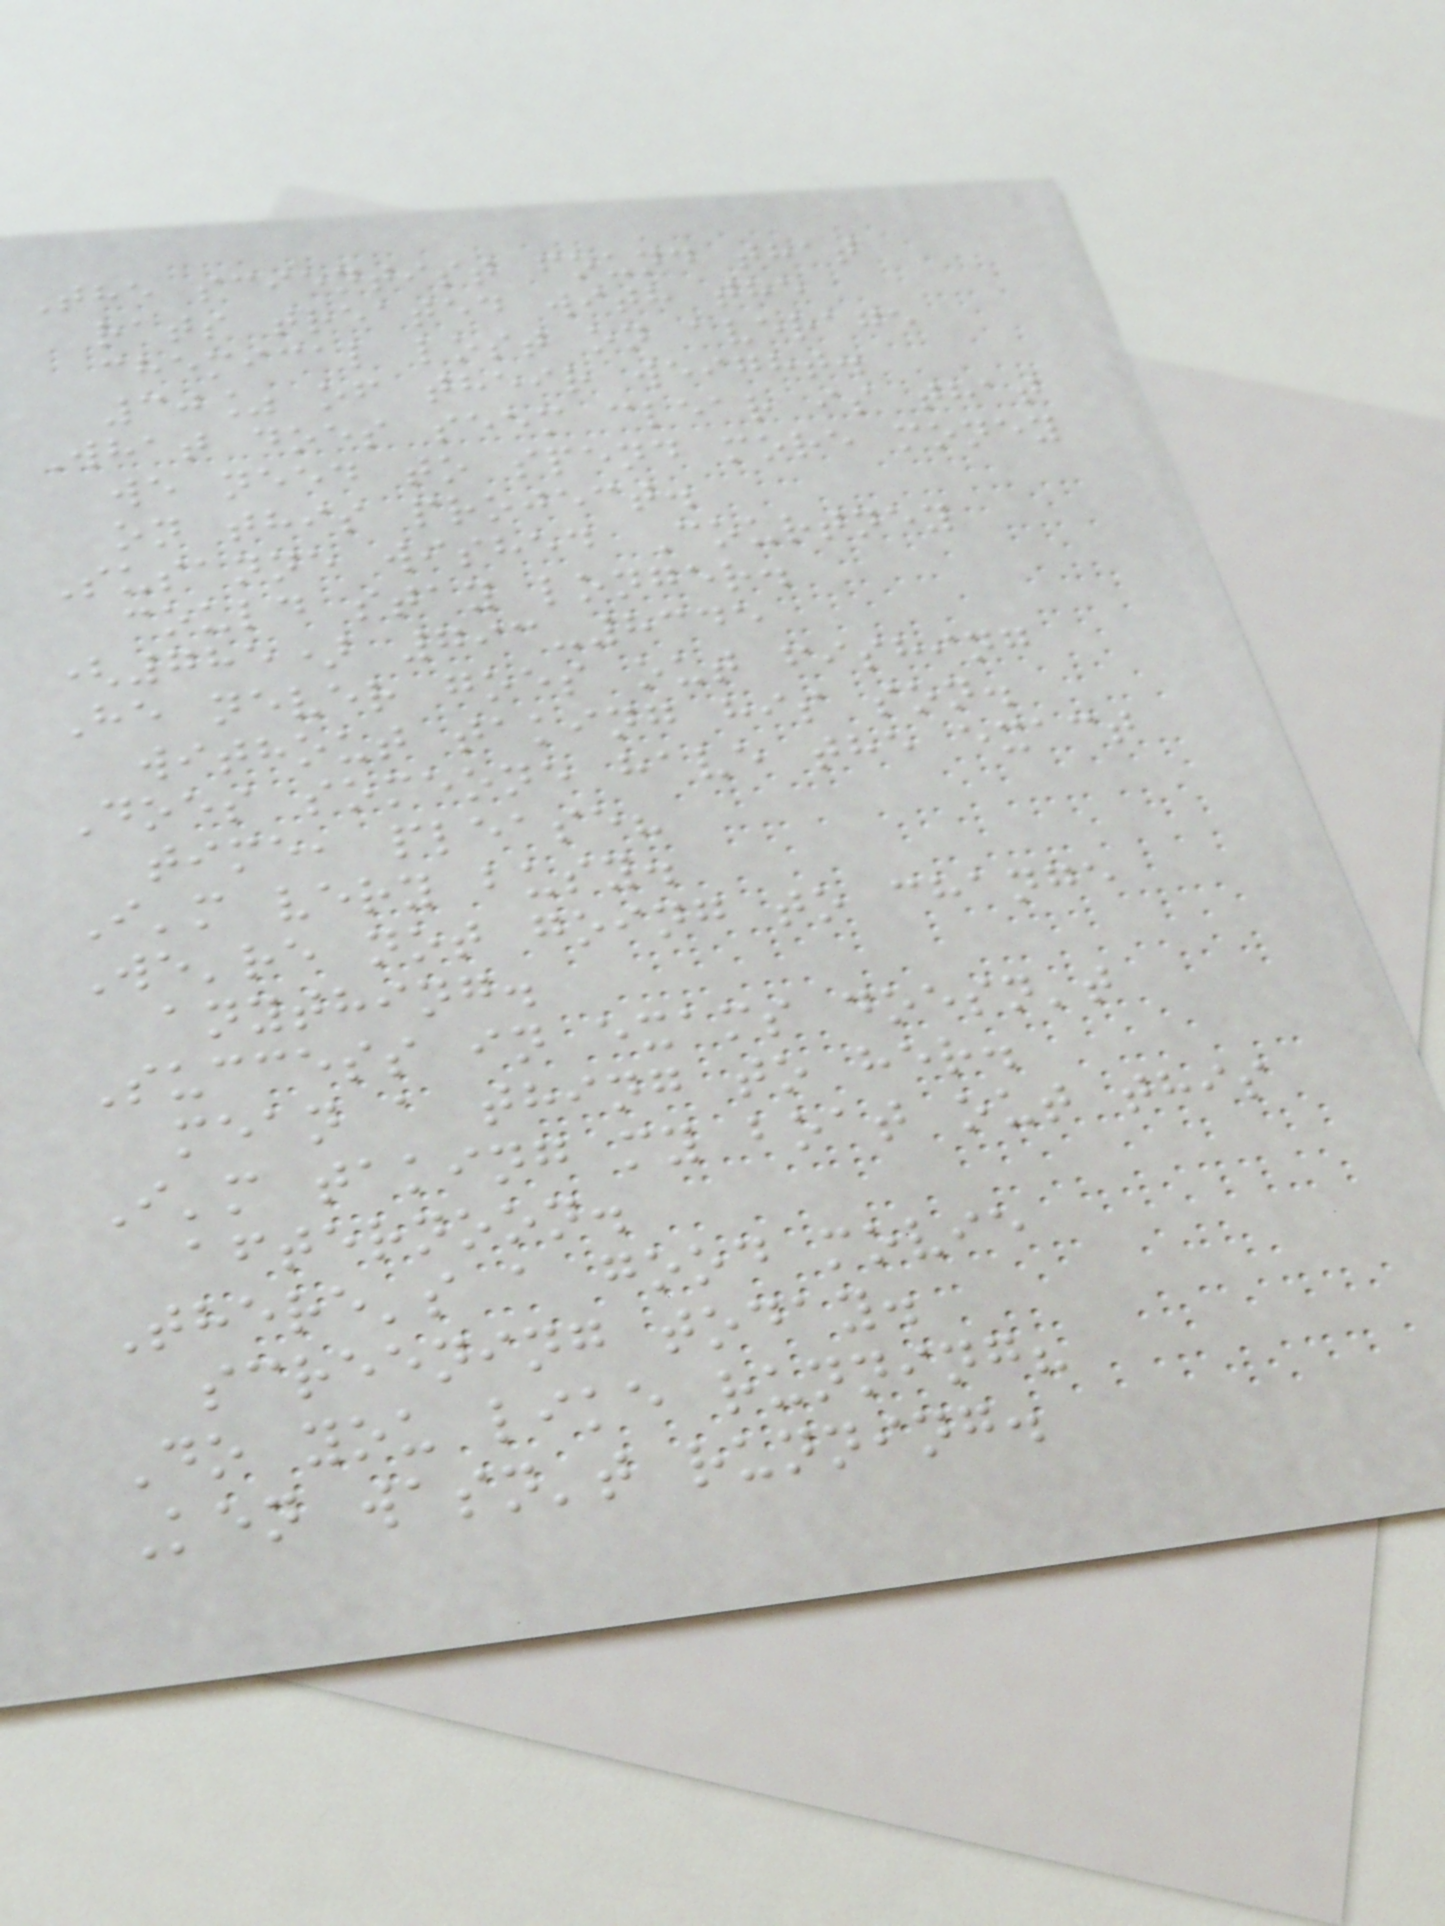The scientist found that
rats treated with the
chemical lost on average
30% of their weight.
What does seem clear is that
we need to spend more money
on this project.
Susanne wished Courtney
could stay longer.
(785) 793-8345
He never goes out fishing
without taking his son.
Does someone have the exact
time, please?
I'm very busy.
We're not going to change
anything.
Success in exams doesn't
mean a thing to her.
I'm taking my boat out this
afternoon.
There's a good movie
screening today.
Do you like running?
Ken wasn't running.
